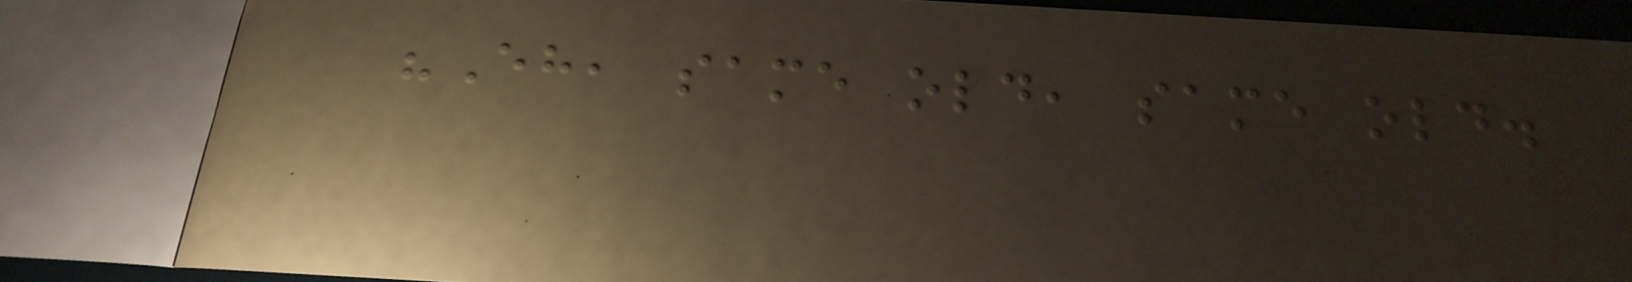"Eh, same old, same old.
